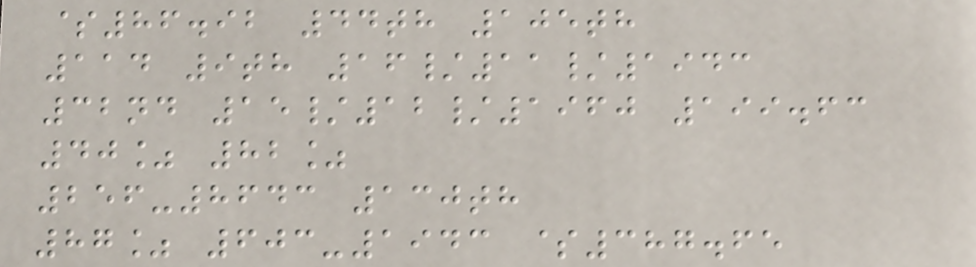$86.92 44th 105th
114 9th 16/11/1943
32nd 15/12/1960 199.63
40% 82%
256-8643 130th
87% 603-1943 $387.65
